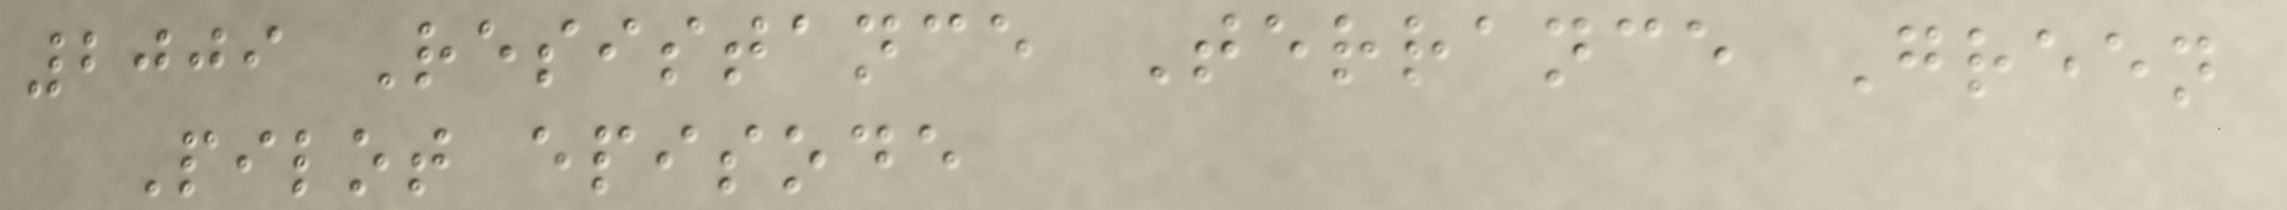2009 Resistance Terrance Green
Pilot episode
